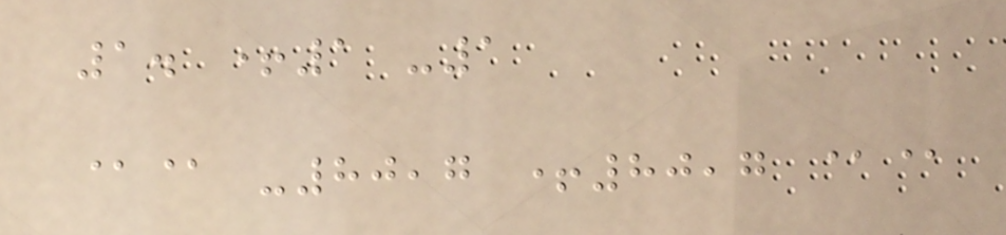1. +1 -1
@@ -80,7 +80,7 @@
